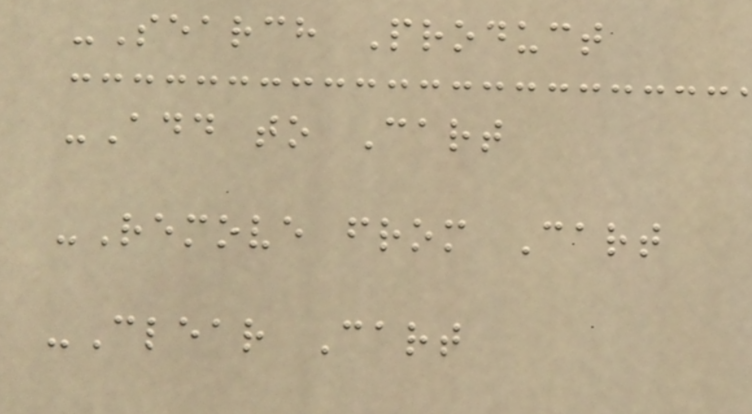-Search Product
-Add to Cart
-Remove from Cart
-Clear Cart
